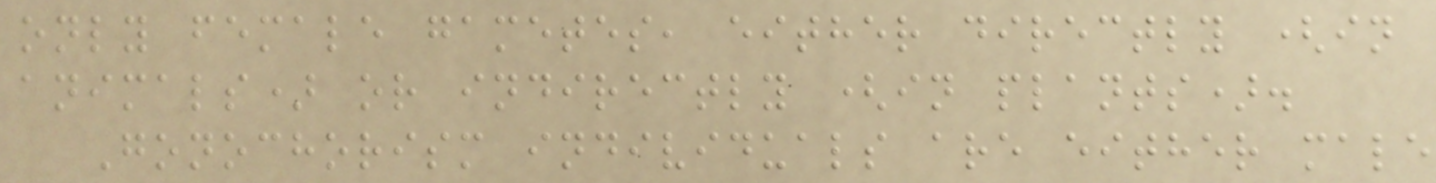only female gametes, either directly (in
animals) or indirectly (in plants).
Gonochorism individuals are either male
